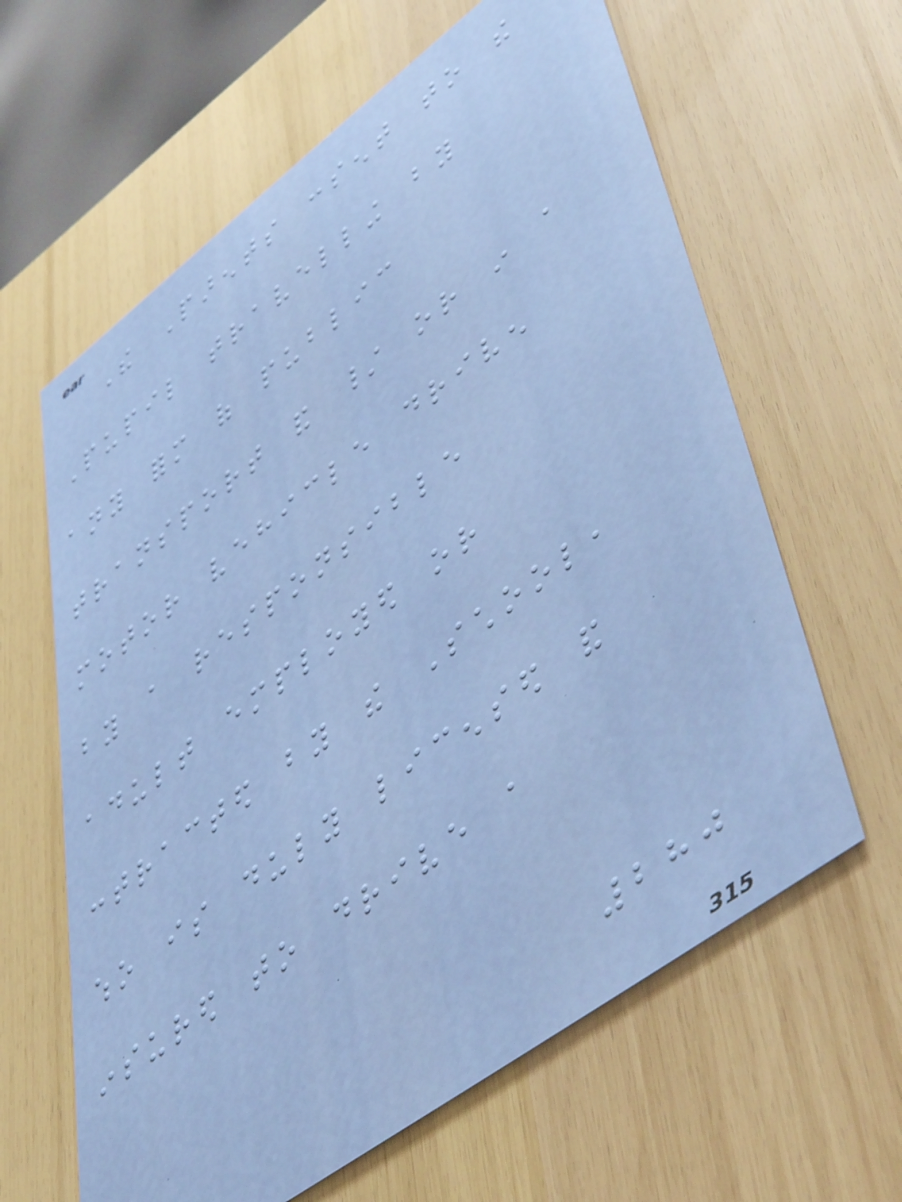The Parents consent to the
Pupil travelling by
any form of public
transport and / or in a
motor vehicle driven
by a responsible
adult employed or
contracted by the School,
who is duly licensed and
insured to drive a
280
